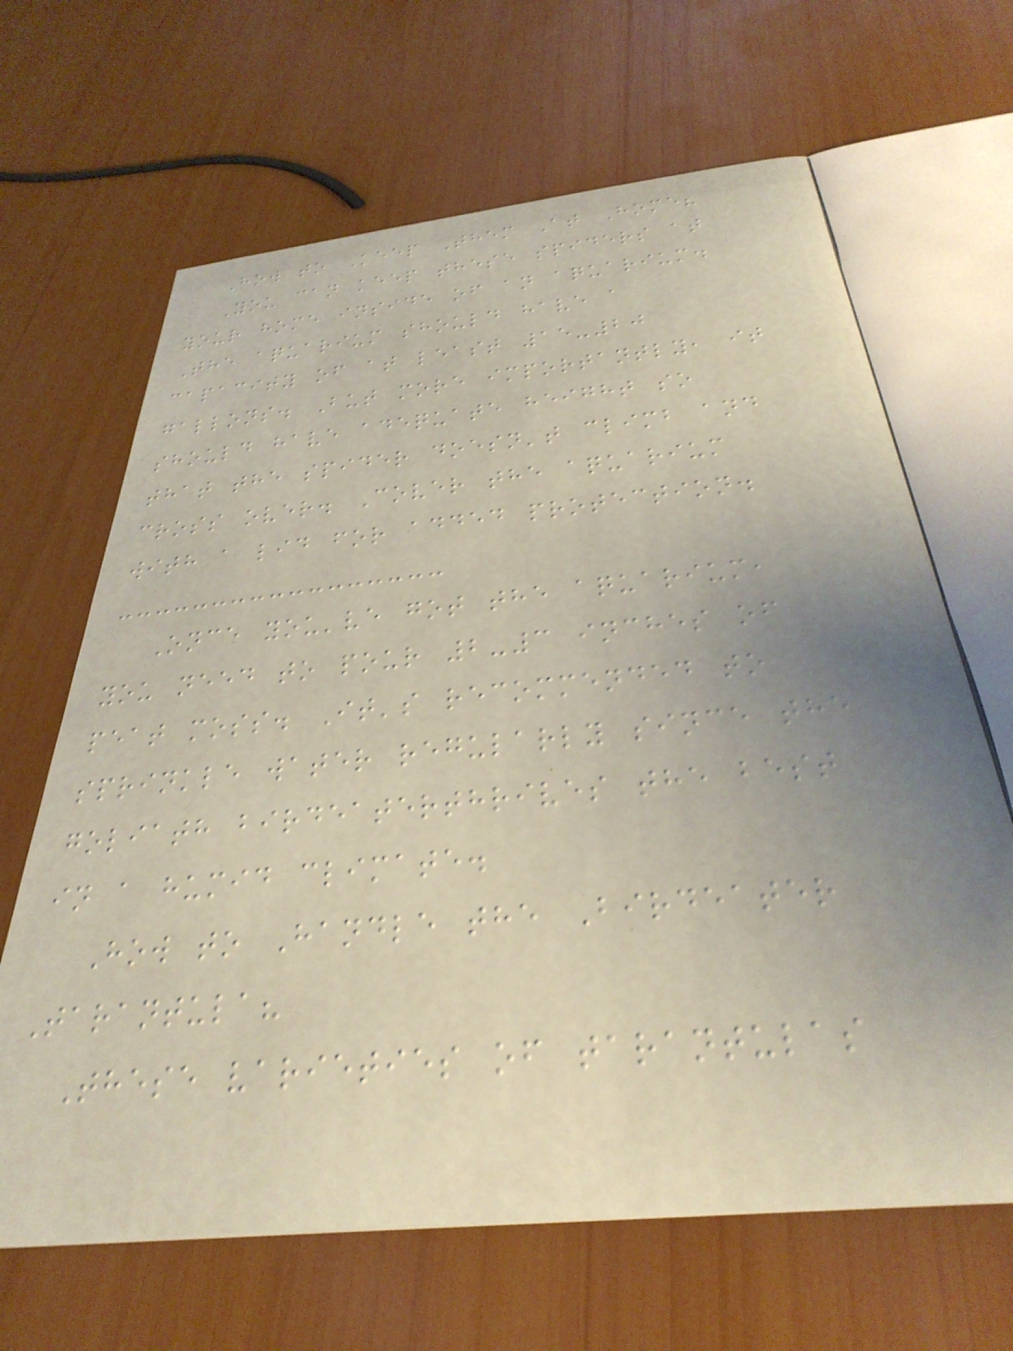How to Keep Them At Home?
You can keep these spiders at
your home inside of an aquarium.
The aquarium should have a
capacity of at least 15-20
gallons. But more importantly, it
should have adequate height so
that the spider doesn't climb and
cross over. Cover the aquarium
with a lid for added protection.
Once you've got the aquarium,
you need to pour 2-3 inches of
peat moss. It's recommended to
sprinkle water regularly since the
goliath birdeaterthrives the best
in a humid climate.
How to Handle the Birdeater
Tarantula?
These varieties of tarantulas
